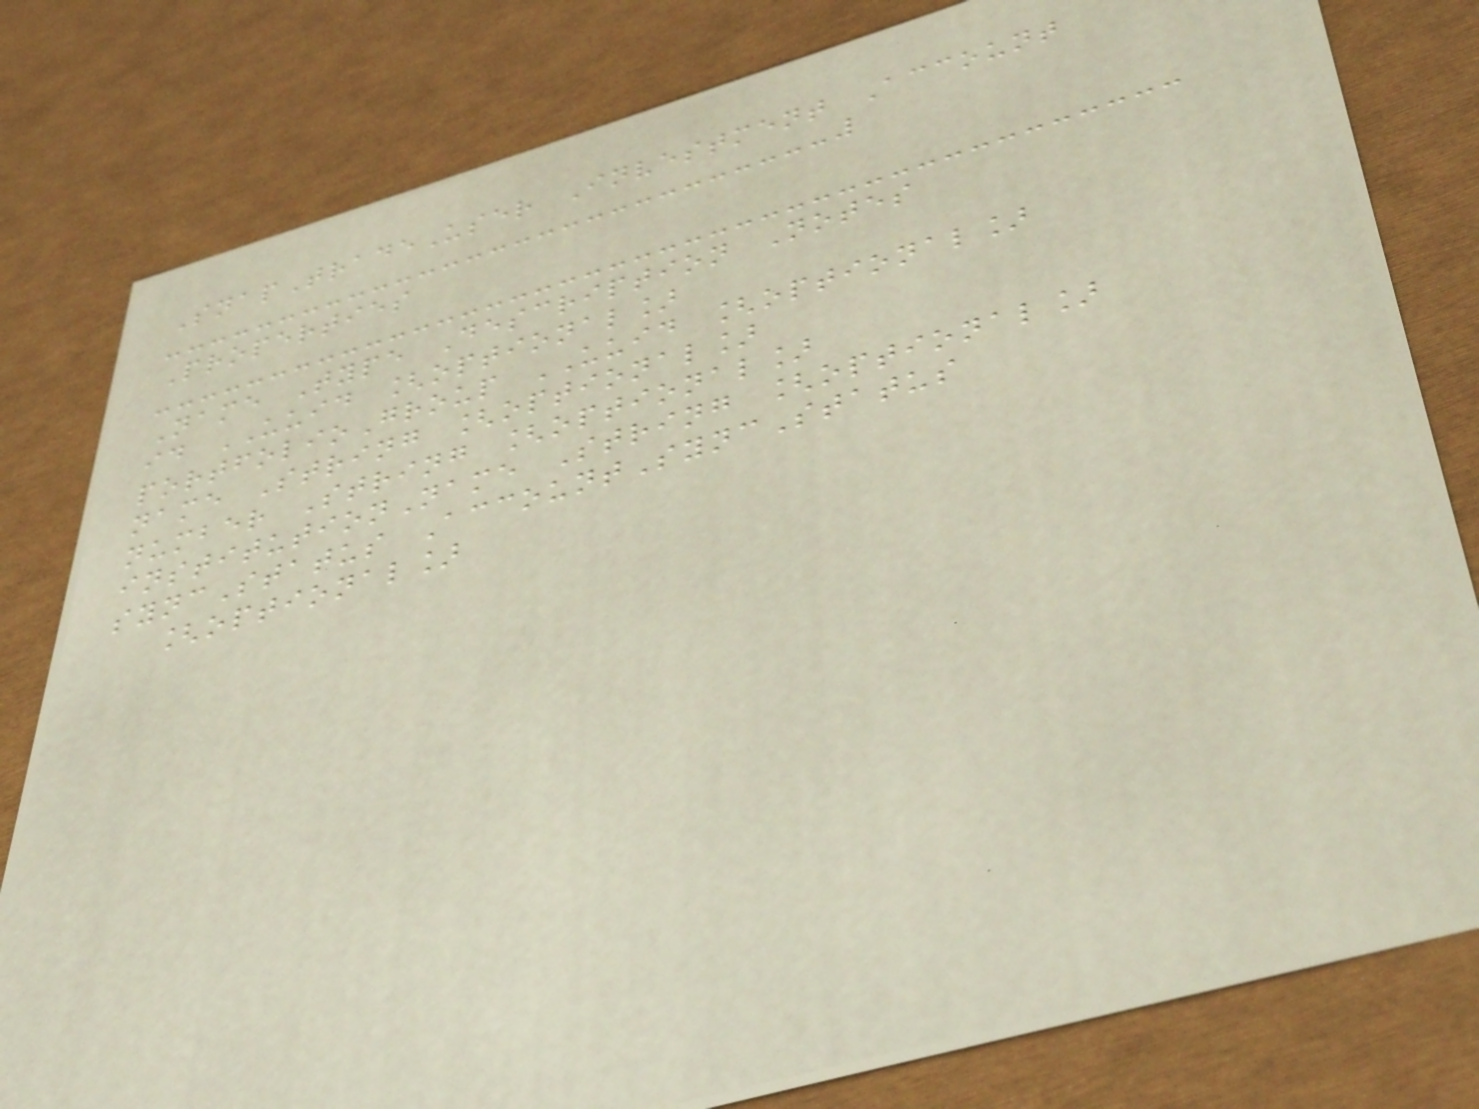SnapTradeUser Investment Account
Properties
Name Type Description Notes
id UUID [optional]
portfolioGroup UUID [optional]
name String [optional]
number String [optional]
institutionName String [optional]
syncStatus AccountSyncStatus
[optional]
